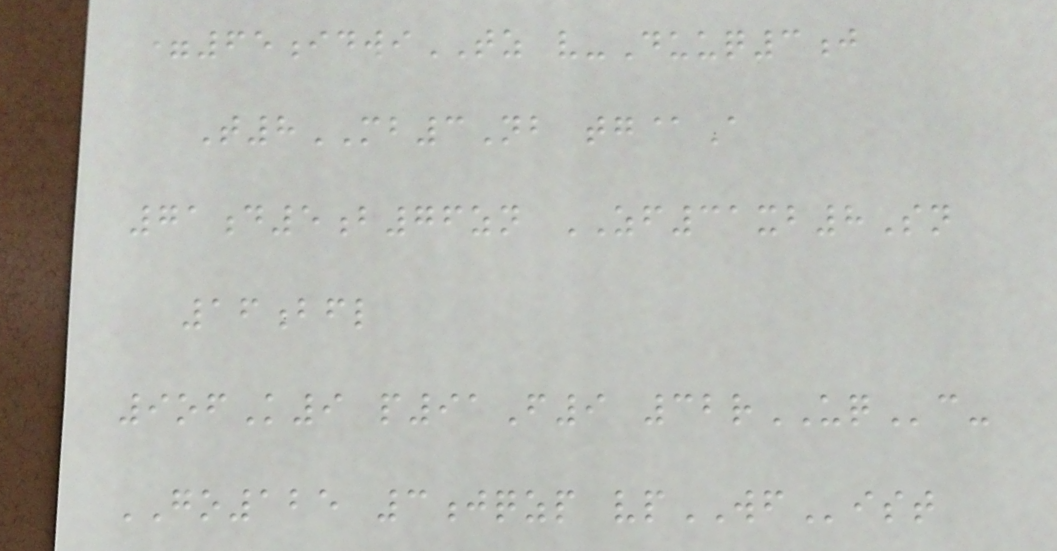=65idwiTZ v-Duuq3j
T8MB3Nb tg@A
71d5b76zn ZF31xb8Sn
16bfl
9ofK9 p91F9 32rUQc-
GO125 3jqzp vpWFist
